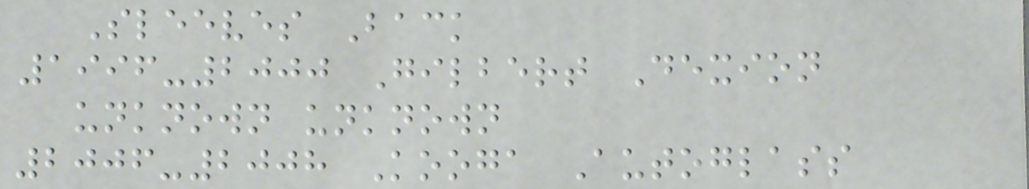Sleeves Back
1996-2000 Gilbert Dexion
unknown unknown
2006-2008 Kooga Autoglass
